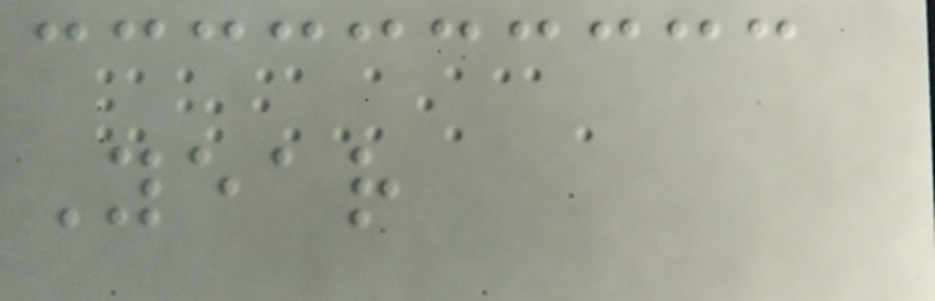Year
